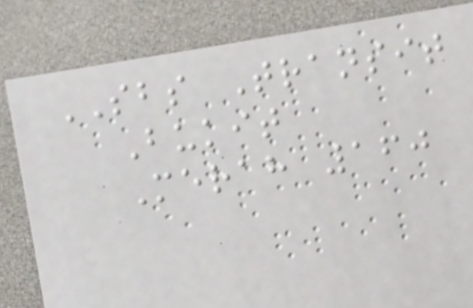SBS Transit
Bukit
Merah 160
